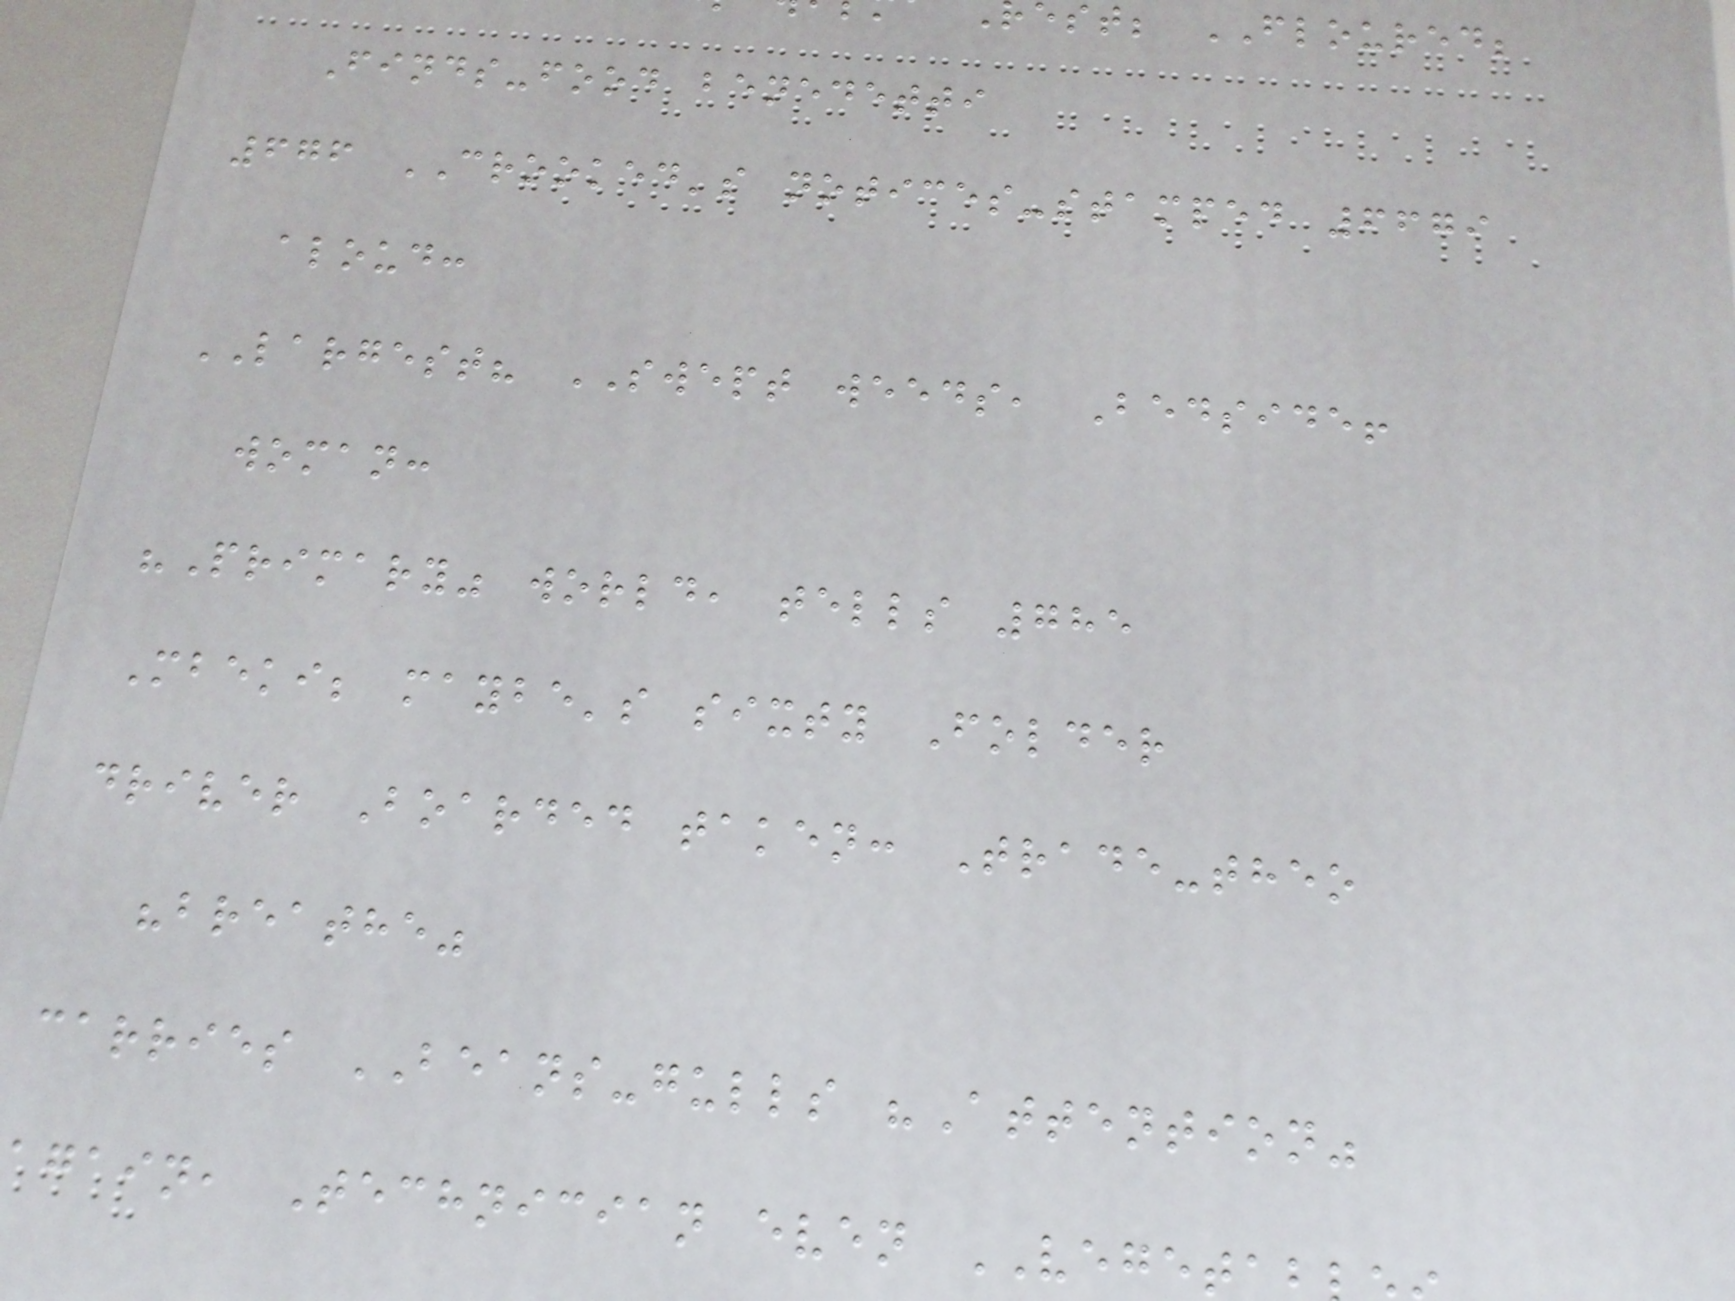est; FLOURED;
Finds-food benedetti
676 CROOKED's notices-stamped 6679
aloud:
LARGEST? SWEPT weeds, Bedside!
woman:
"Primary" world, tells 785
Mbeki; maybe's sixty Folder
driver Boarded taken: Trade-theo
"breathe"
carries BEANS-gulls "Attention"
again, Technician even VEGET
